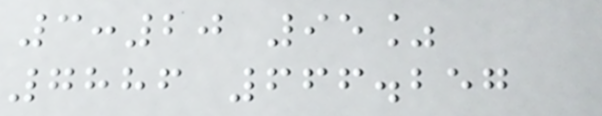3:20 95%
7886 666.257
